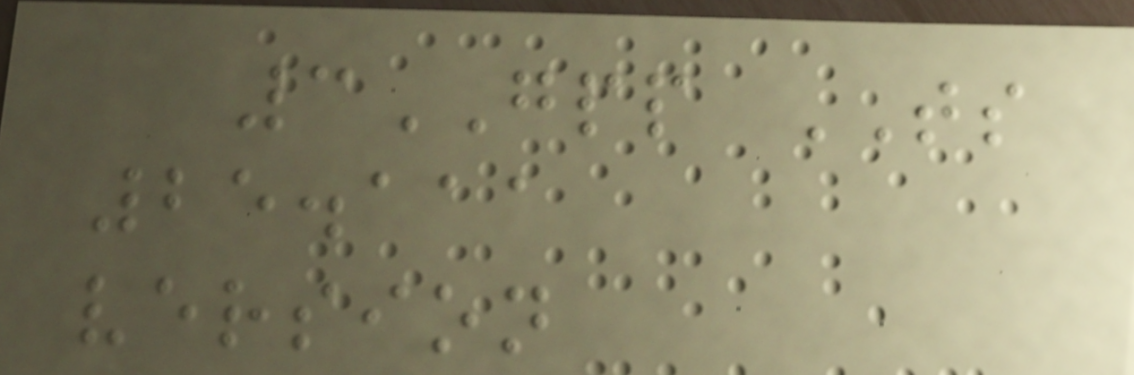3GPP TS
25.111
version
